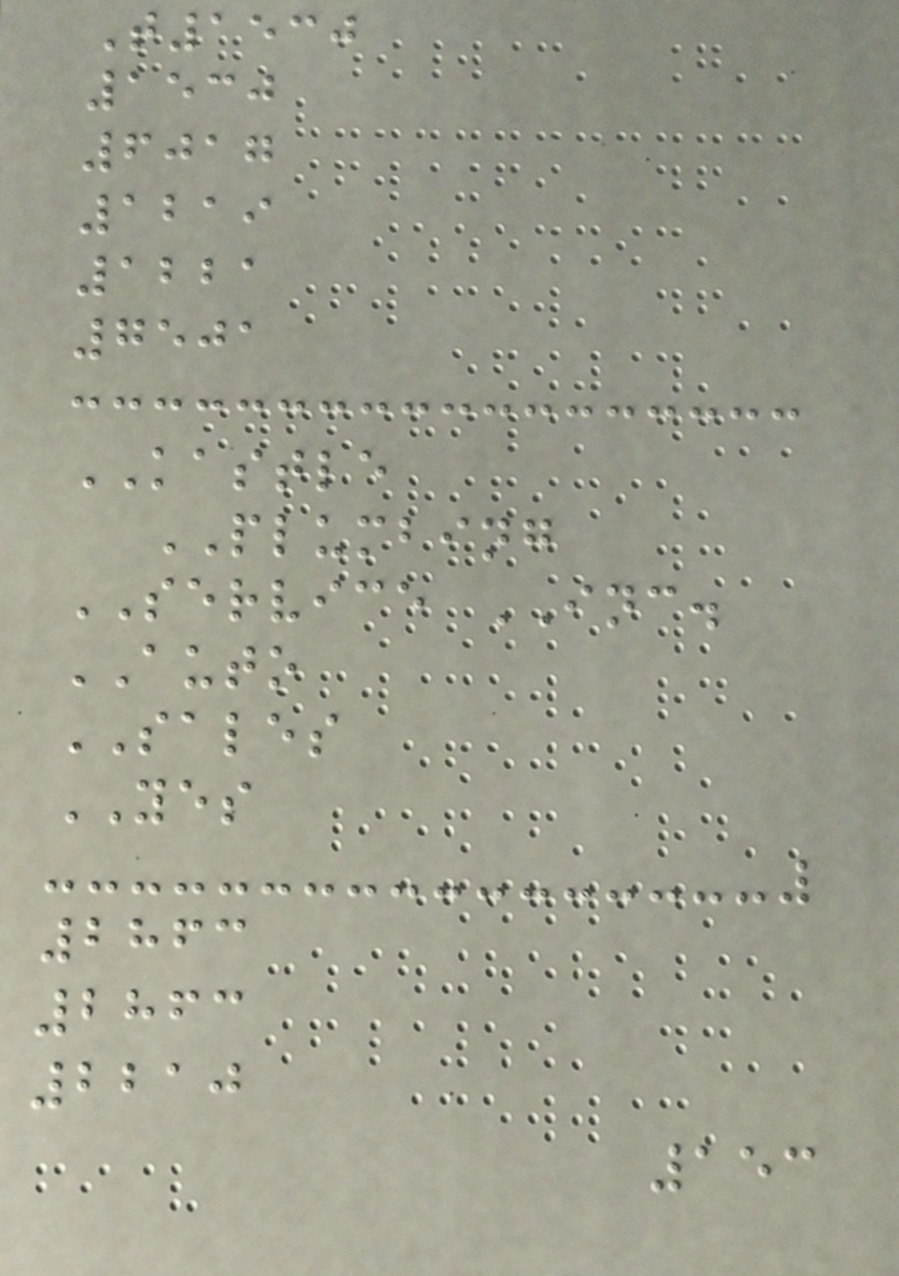T1530
1530
6017
1219
1221
7501
KASTLE
PLUMBING
SERVICE INC.
AUTO
SALES
YES
2863
2863
2210
153
